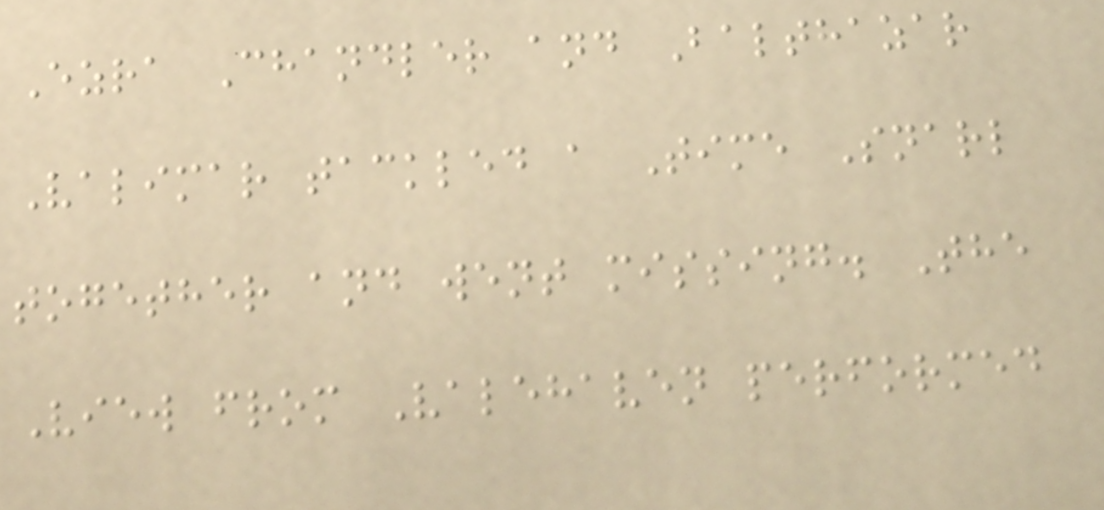Ezra Chandler and Balthazar
Valimar tackled a Time Snarl
together and went missing. The
View from Valehaven performed
